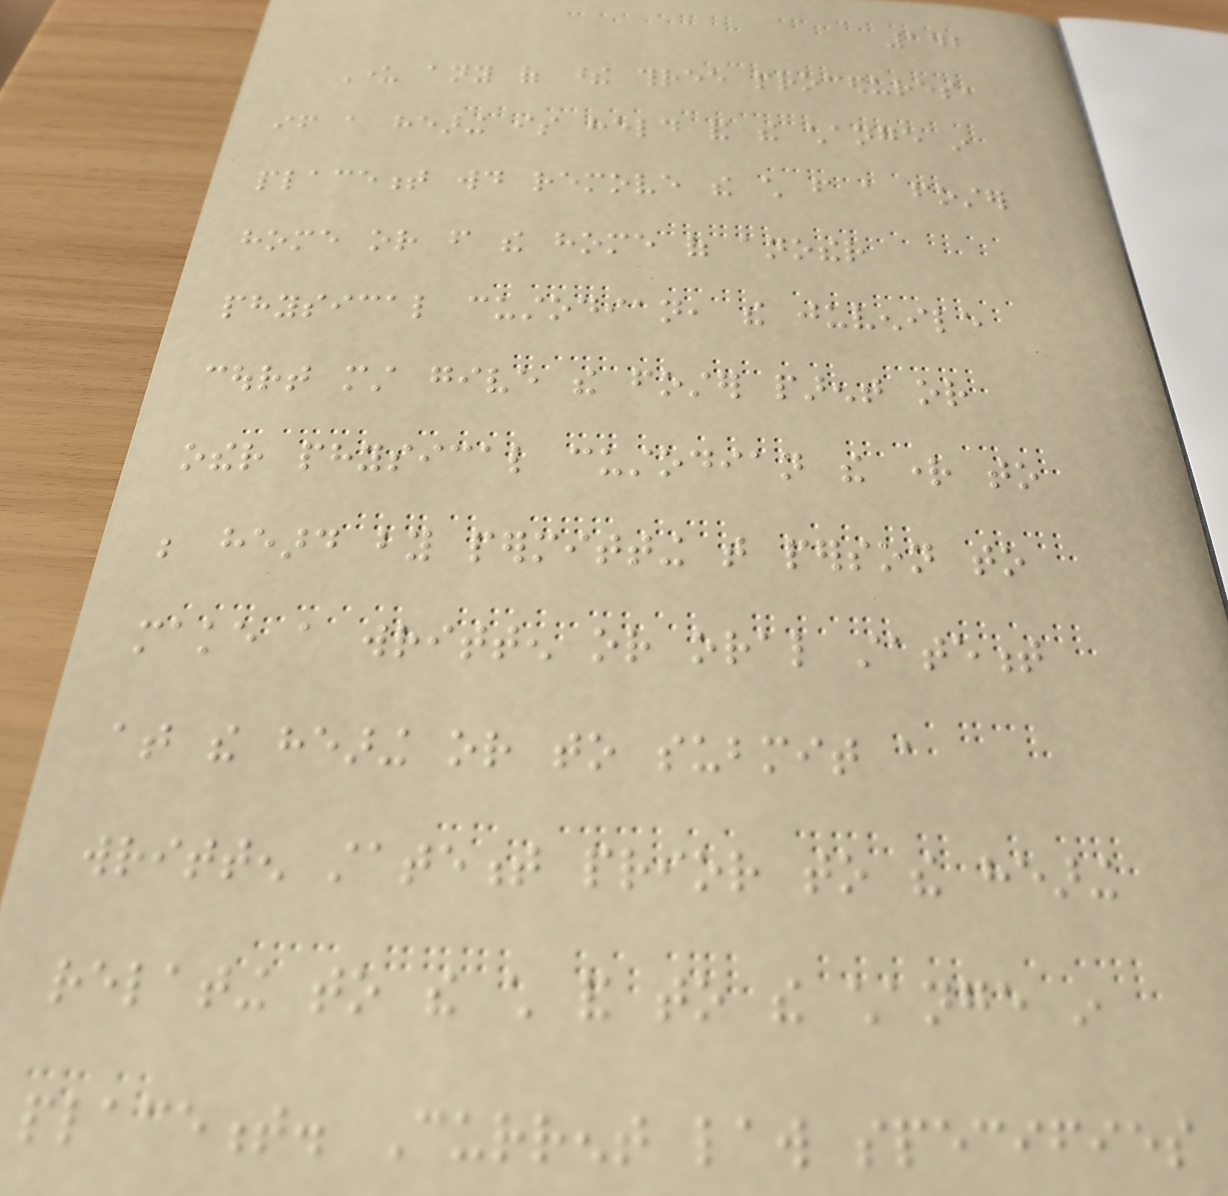142
Under any of these three procedures,
if a hearing is held and the change in
placement would remove the child from a foster
home or from the home of another
physical custodian, the juvenile
court must give the foster parent or
other physical custodian the right to
be heard by permitting that person to
make a written or oral statement
at the hearing or to submit a
written statement prior to the hearing
relating to the child and to the change in
placement. Current law specifies
